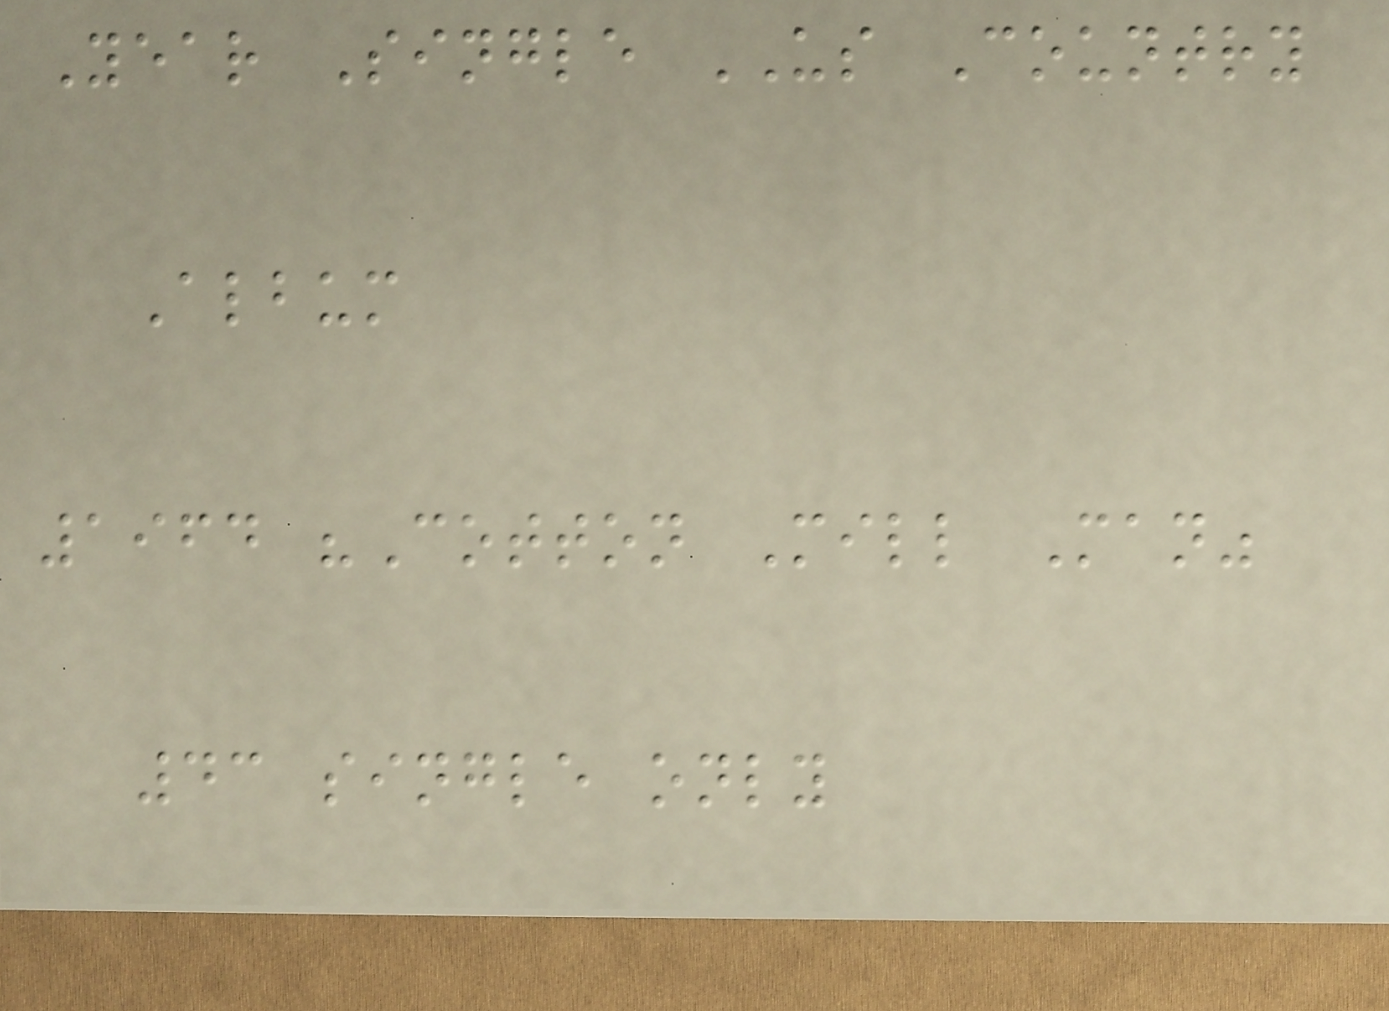Year Single US Country
Album
1964 "Cotton Mill Man"
43 single only
